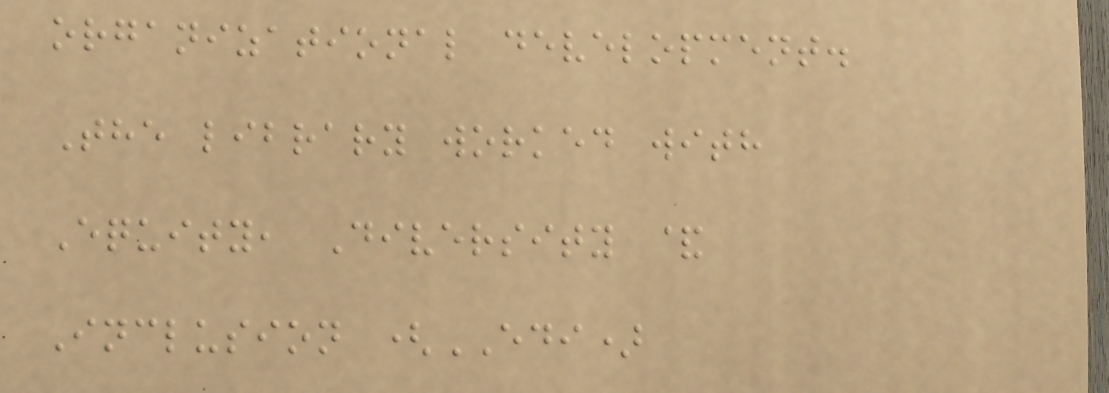organizational development.
The library worked with
Equity, Diversity &
Inclusion (EDI)
